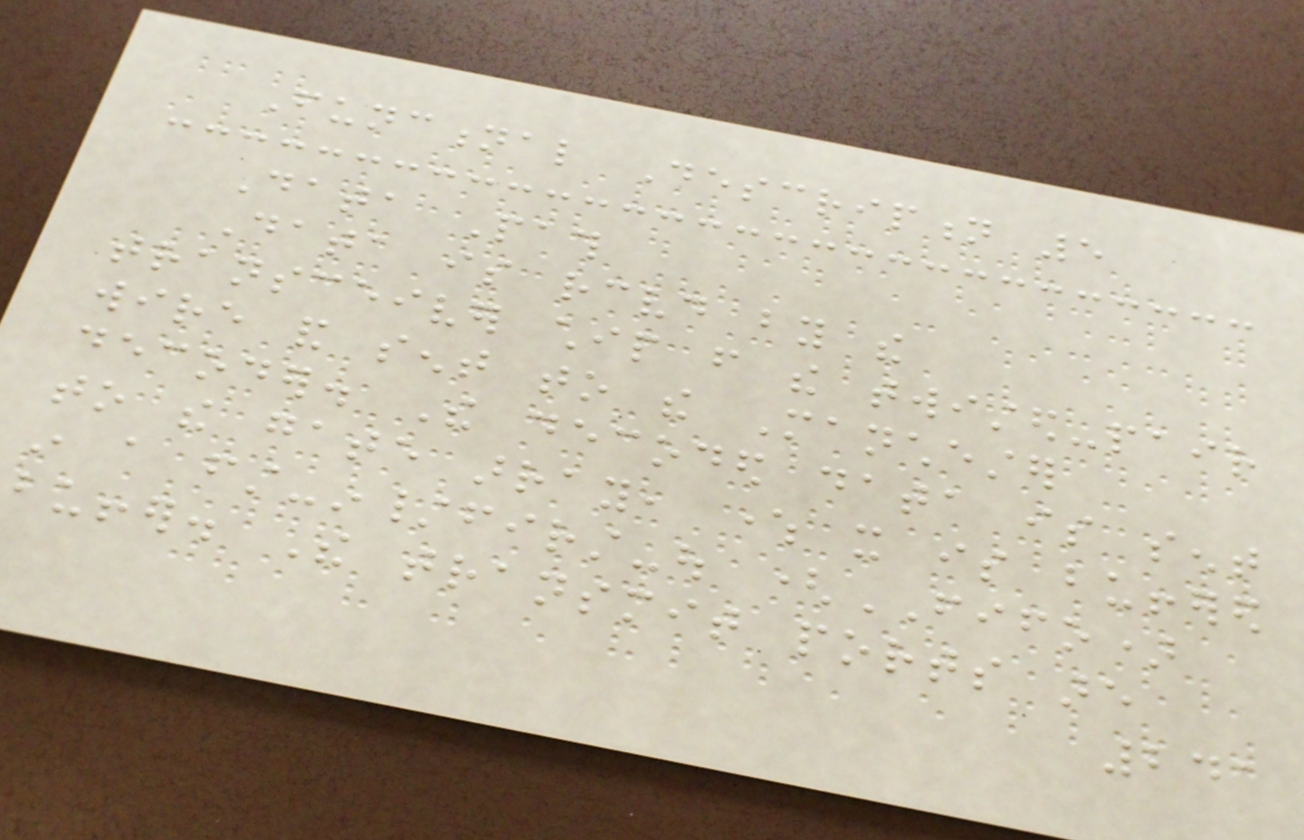Functional Description 5
Data Path
Data is received by the
transceiver chip from the twisted-pair
wire and sent to the Manchester
decoder. The decoded data is sent
to the gate array, where it is buffered
in a first-in/first-out (FIFO)
buffer. The transmit ports are
241
